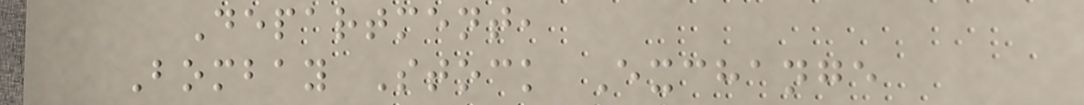Department,
Bombay Stock Exchange
